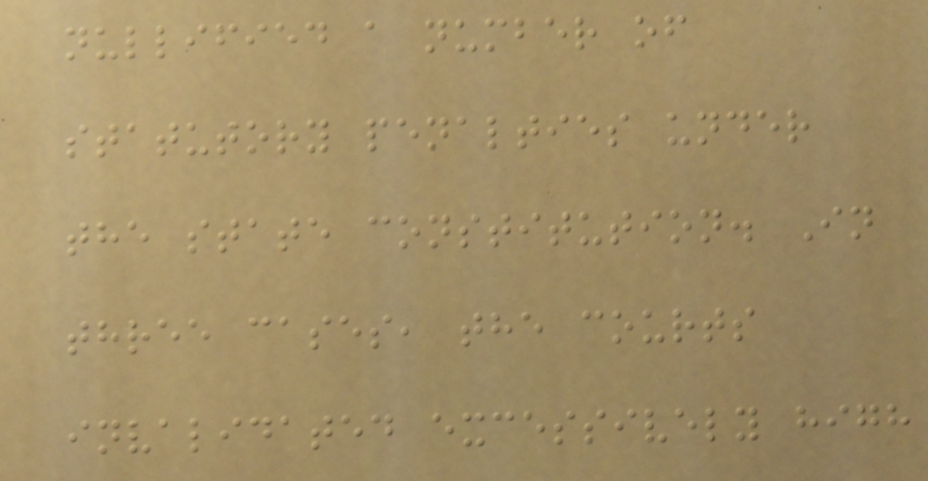nullified a number of
statutory penalties under
the state constitution. In
three cases, the courts
invalidated excessively high
